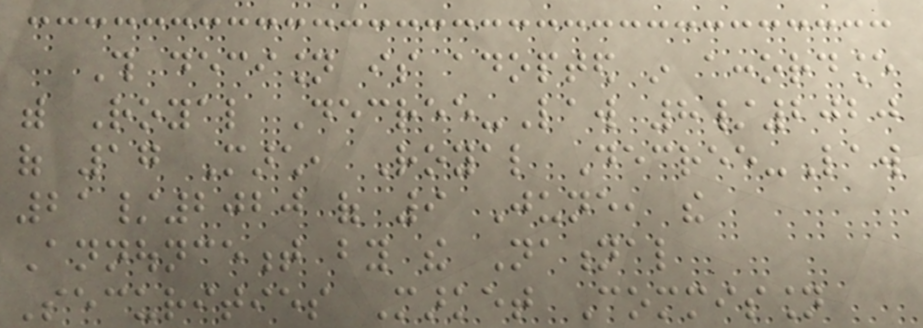This decision is adopted in accordance
with Royal Decree-Law 8/2020
of 17 March, Royal Decree-Law
21/2020 of 9 June, the
Announcement by the National
Securities Market Commission
